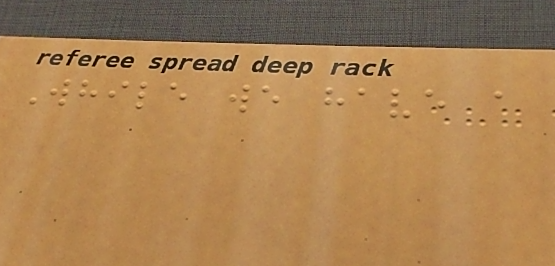While we have a
